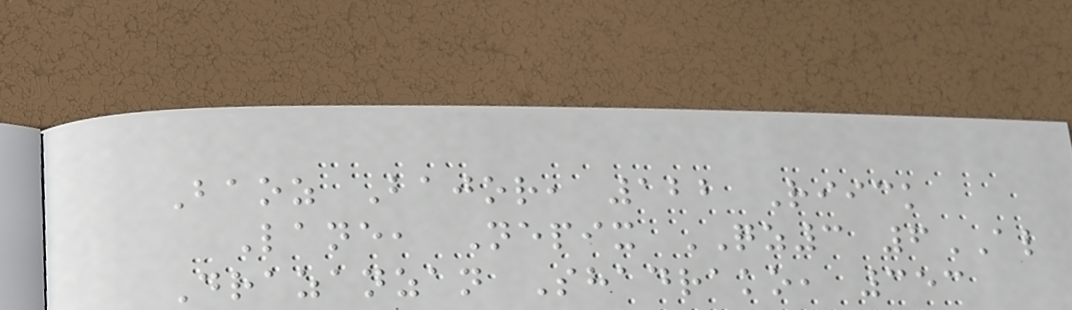Baoz Bajor, 122 Riick
Lane, Nepix QZ3 6AL
Drazanzan Shadrako, 353
